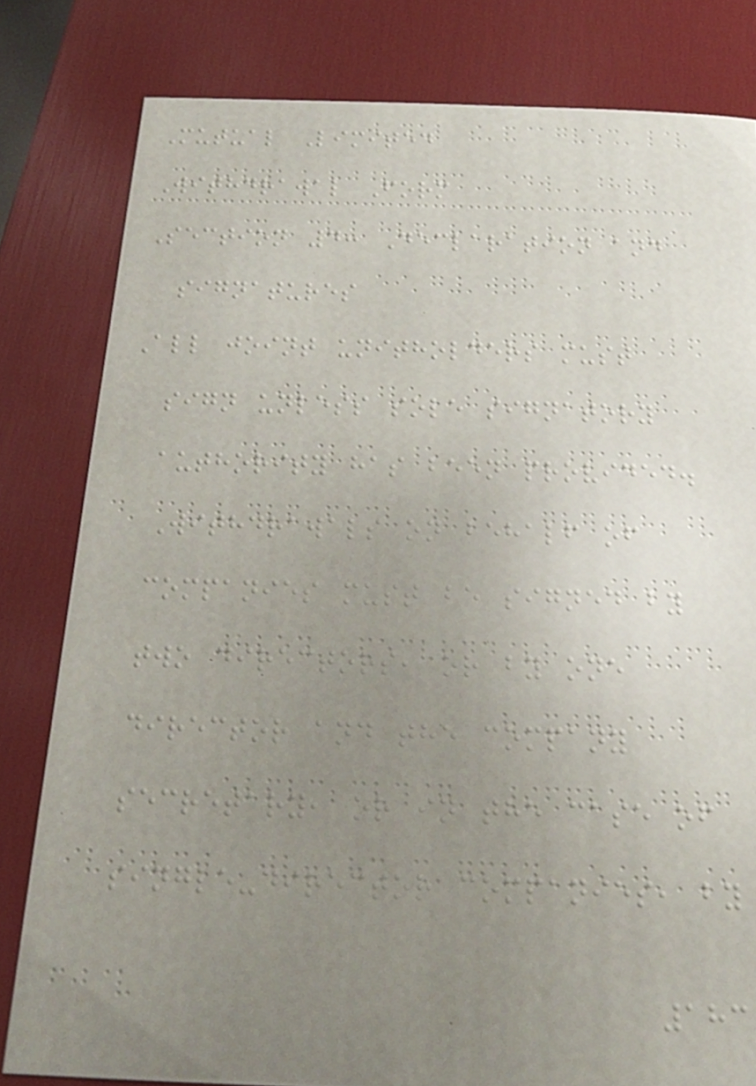Mutual Limited
Withdrawal Form
Section 4: Declaration and
signatures
All joint unitholders must
sign unless sole signatory
authority has been provided.
Withdrawals on behalf of
companies must be signed by
two directors, or by one
director and the company
secretary, or in the case of
single-director companies, by
183
